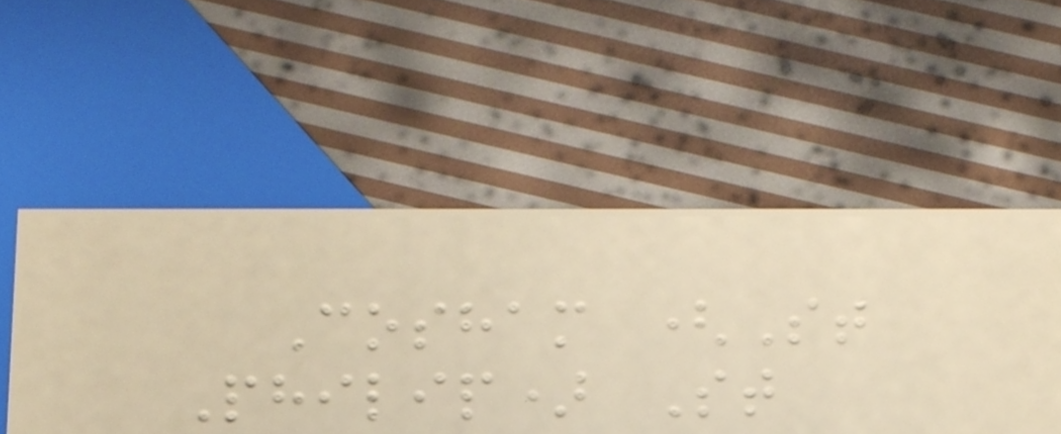Cosham (St
Philip) St
